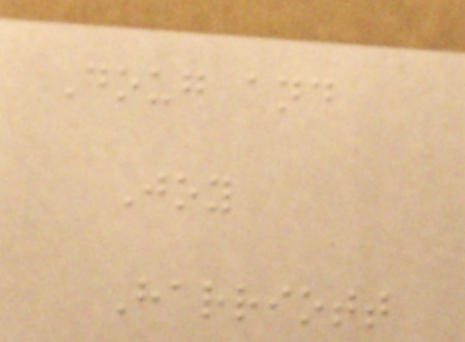Doug and
Joy
Harriott
